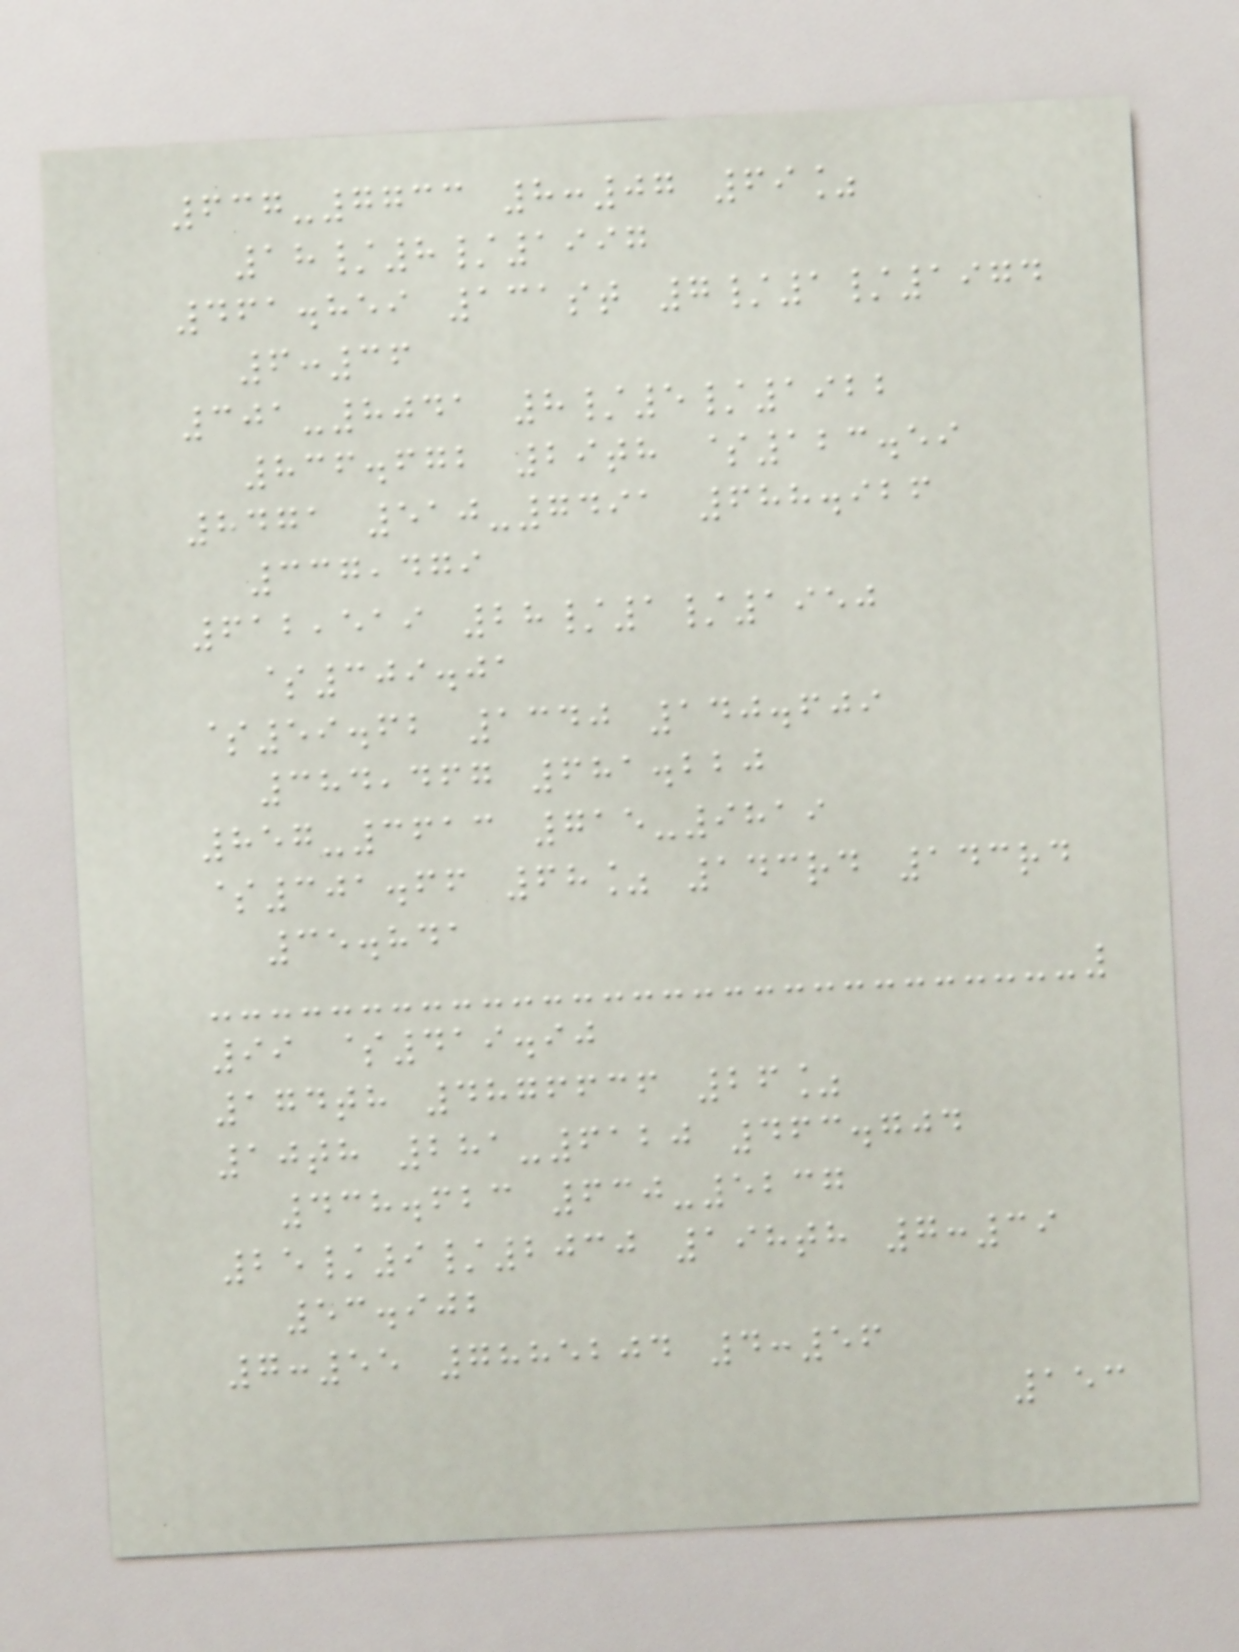637-7733 8:07 69%
18/8/1997
461.859 131st 7/1/1974
6:36
301-8041 8/5/1922
836.672 29th $123.59
8471 510-7491 688.926
337,479
612,519 28/1/1950
$309.01
$59.62 1340 140.609
384,467 681.220
857-3613 715-9819
$301.66 68% 143rd 143rd
35.841
99 $419.90
174th 4876636 26%
10th 281-6120 463.704
438.623 630-5237
25/9/2030 198th 7:39
53.902
7:55 7885204 4:56
153
